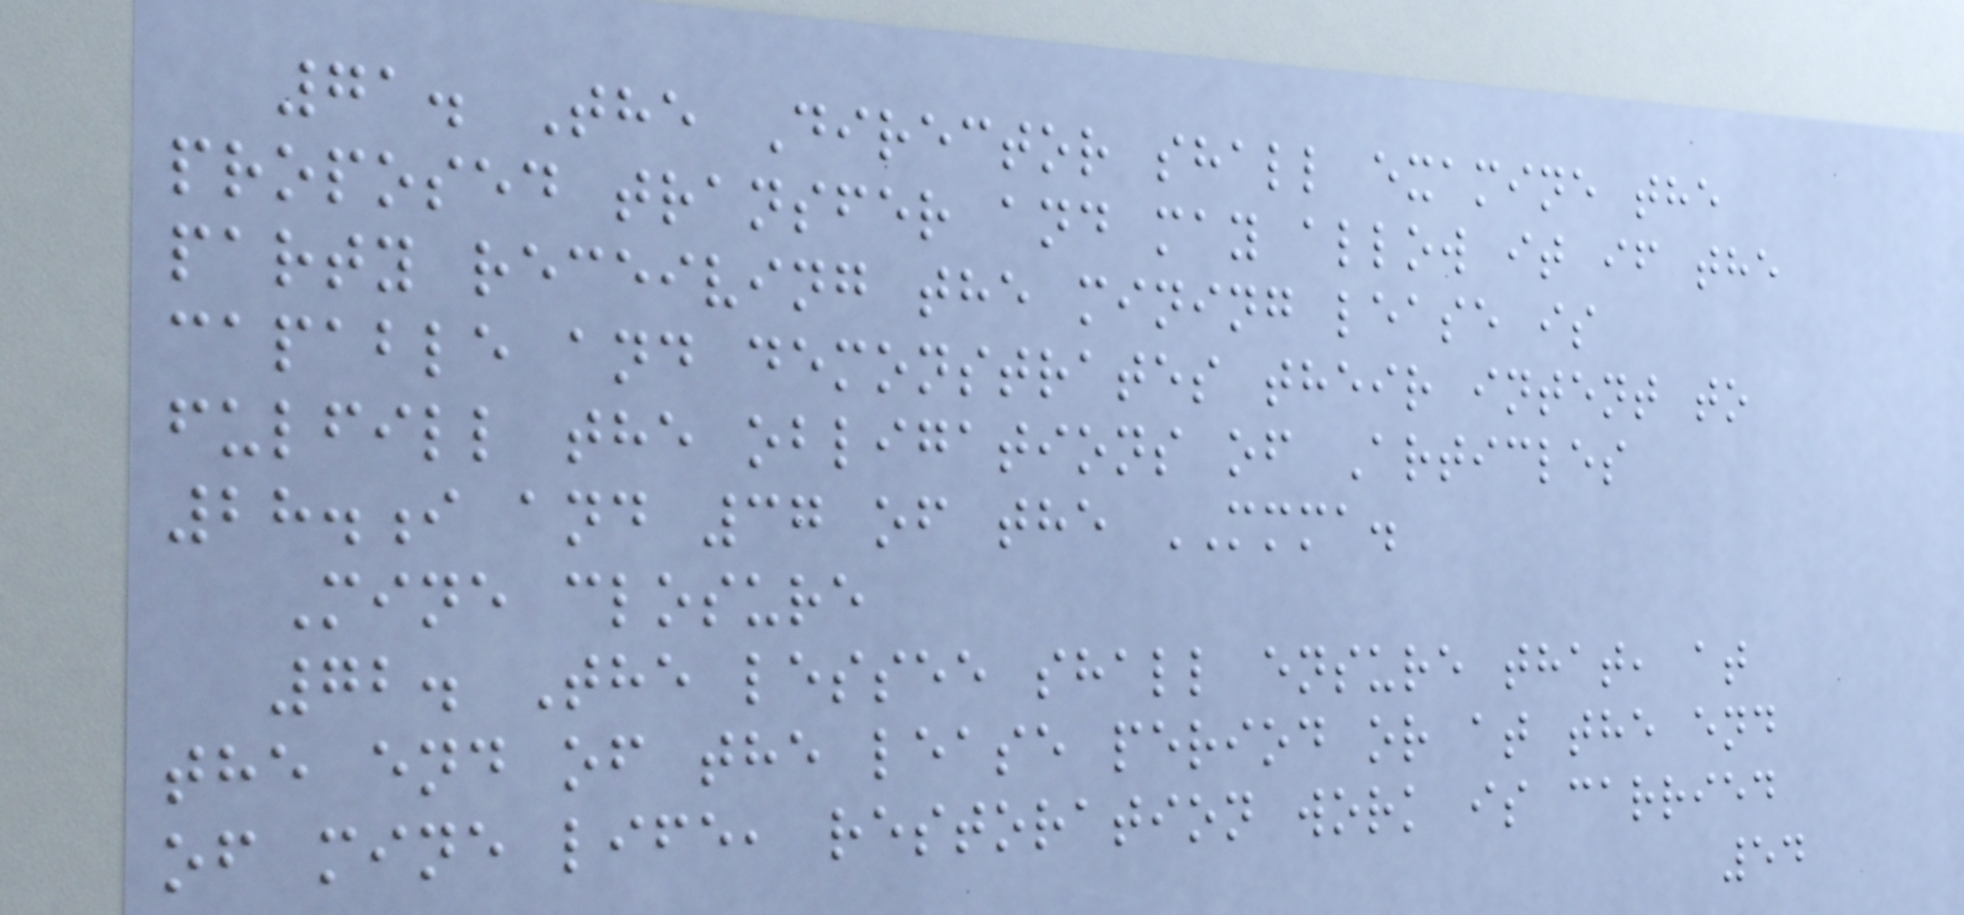71. The Director shall examine the
proposed transfer and may allow it if the
party receiving the mining lease is
capable and demonstrates their intent to
fulfill the obligations of Articles
28.i and 37 of the MMMA.
Mine closure
72. The lessee shall ensure that, at
the end of the lease period or at the end
of mine life, restoration work is carried
54
